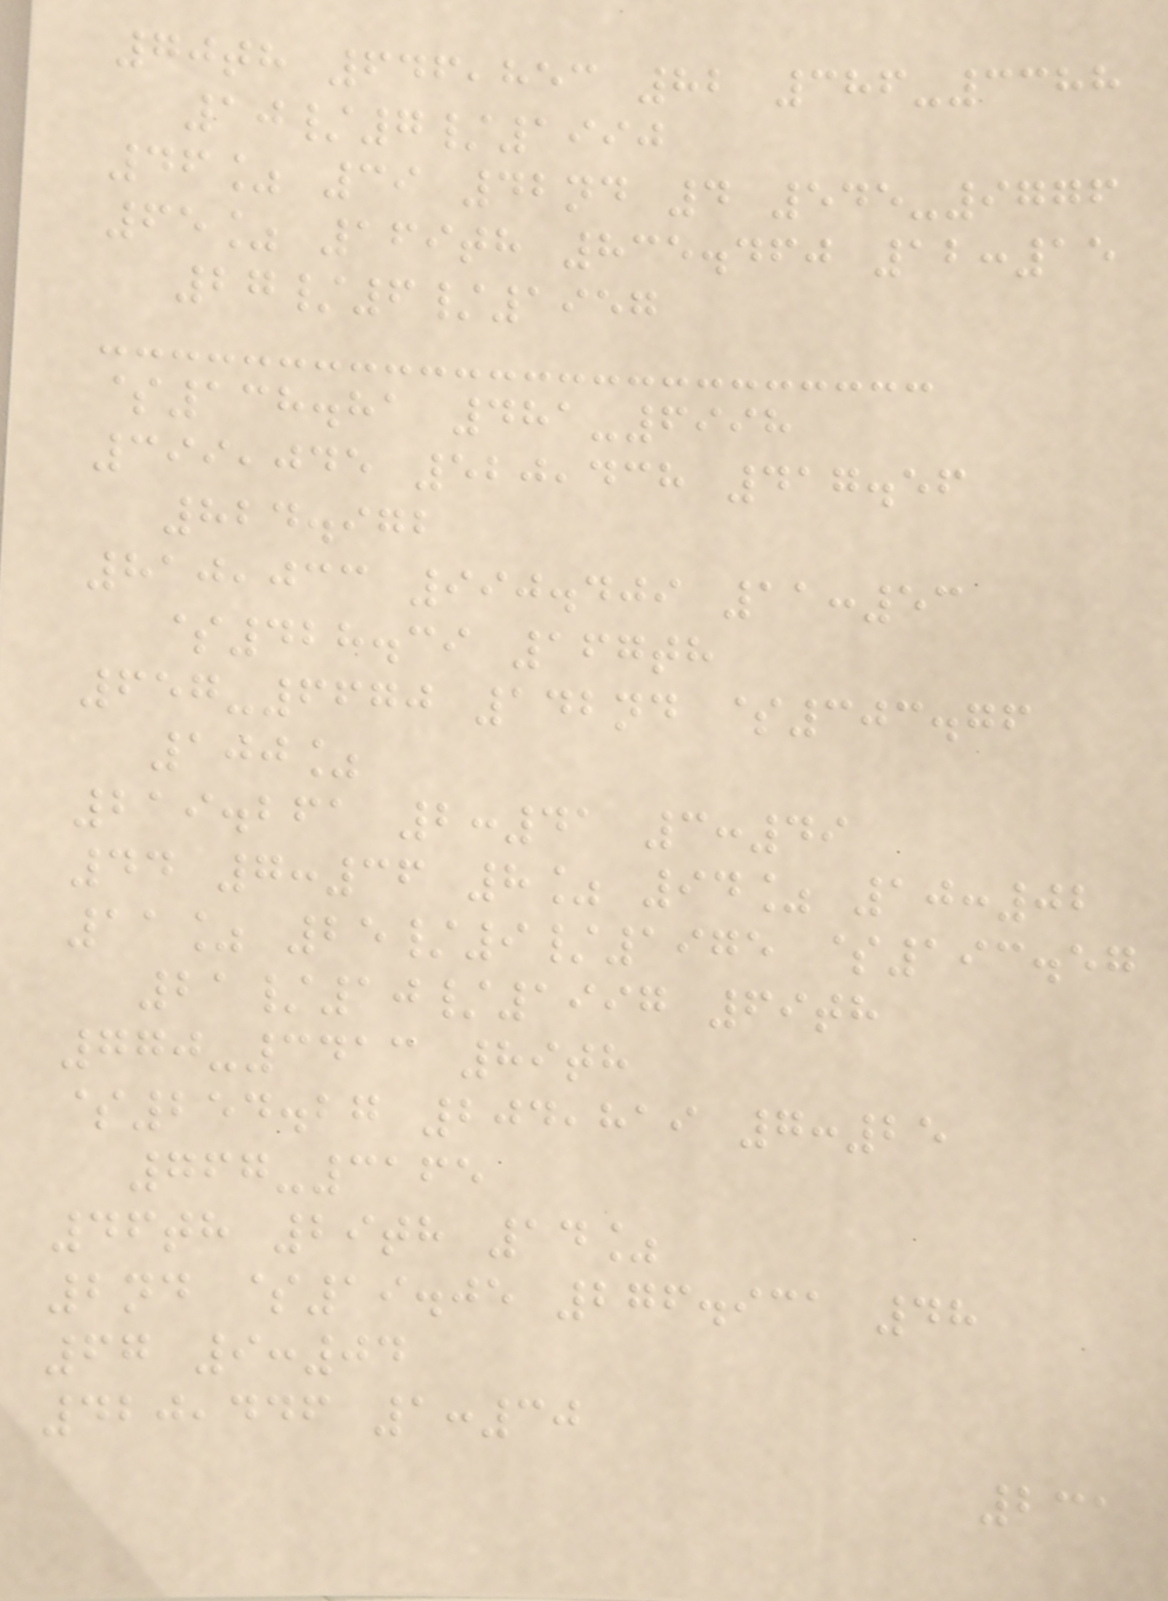70th 646,853 82 386-3388
10/7/1990
46% 39 42nd 4 545-9776
65% 169th 835.460 12:15
27/6/1957
$138.81 481-6998
399,045 520,438 417.56
824.972
810,033 990.409 11:53
$428.39 167th
657-6670 142nd $303.76
100%
219.261 2:41 3:49
44 7:36 8% 94% 10:02
11% 25/9/1975 $193.57
21/10/1997 69th
770-3413 89th
$254.27 204,819 7:25
767-3165
46th 29th 14%
2nd $19.05 276.931 48
67 9:04
420,446 1:30
231
